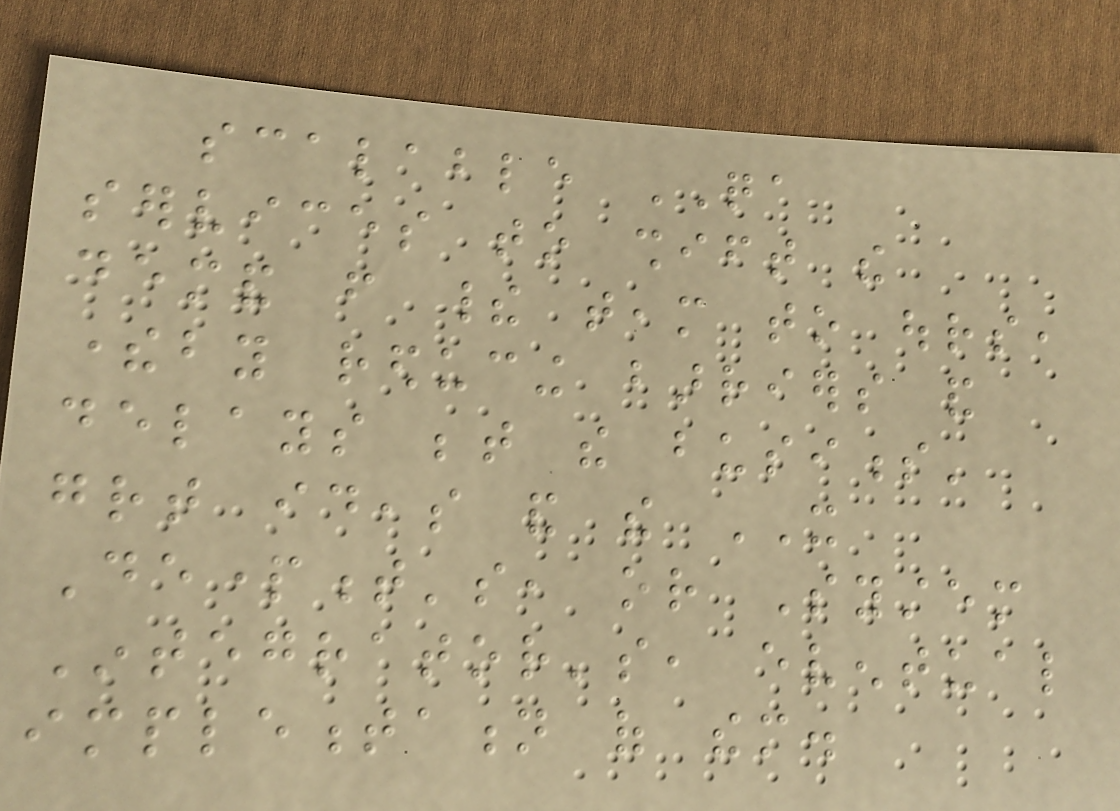scalable QA
services to shift the
demand from their team to ours,
thereby reducing barriers and
delays between the business'
great ideas and the IT
Department's, or System
Integrator's, eventual
implementation of them.
